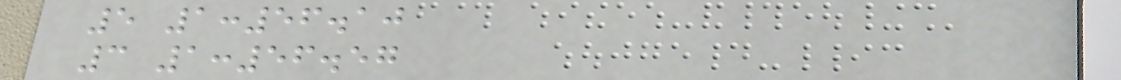5 1:56.10
3 1:56.57
